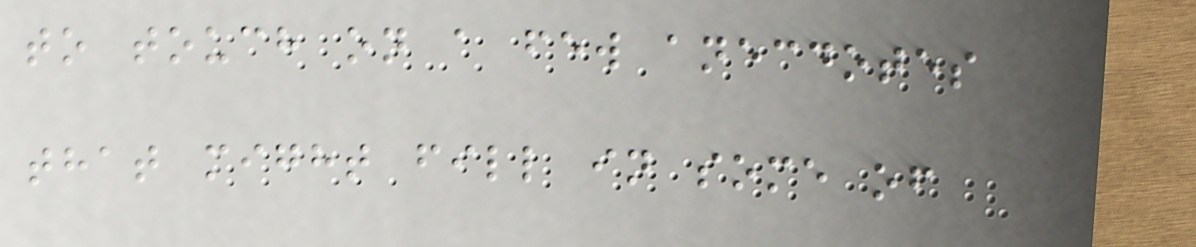to touch on a few anecdotes
that might fill in some of
